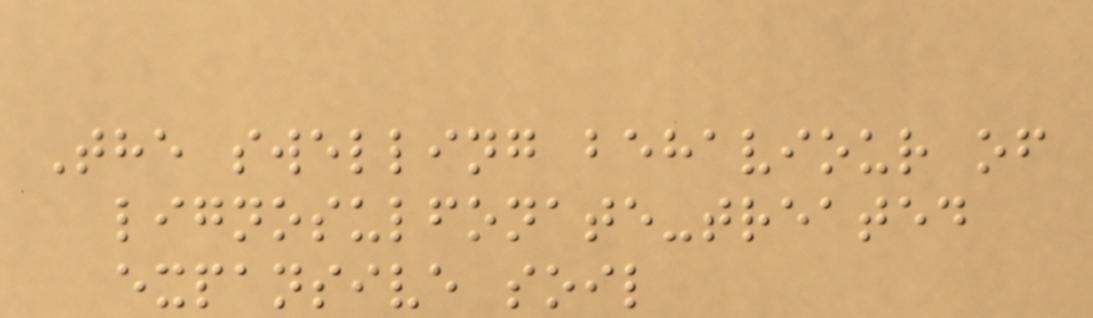The swelling behaviour of
lignosulfonate-treated
expansive soil
